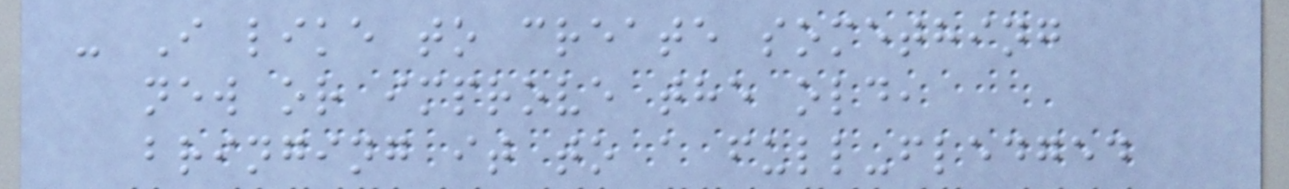- I like to create something
new or improve the old,
bringing it to a full-fledged
